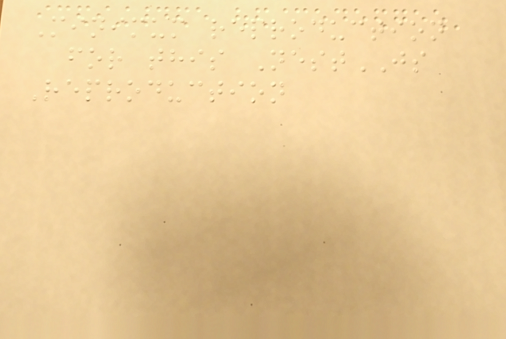Minimum reproduction
for this NestJS
Reproduction
